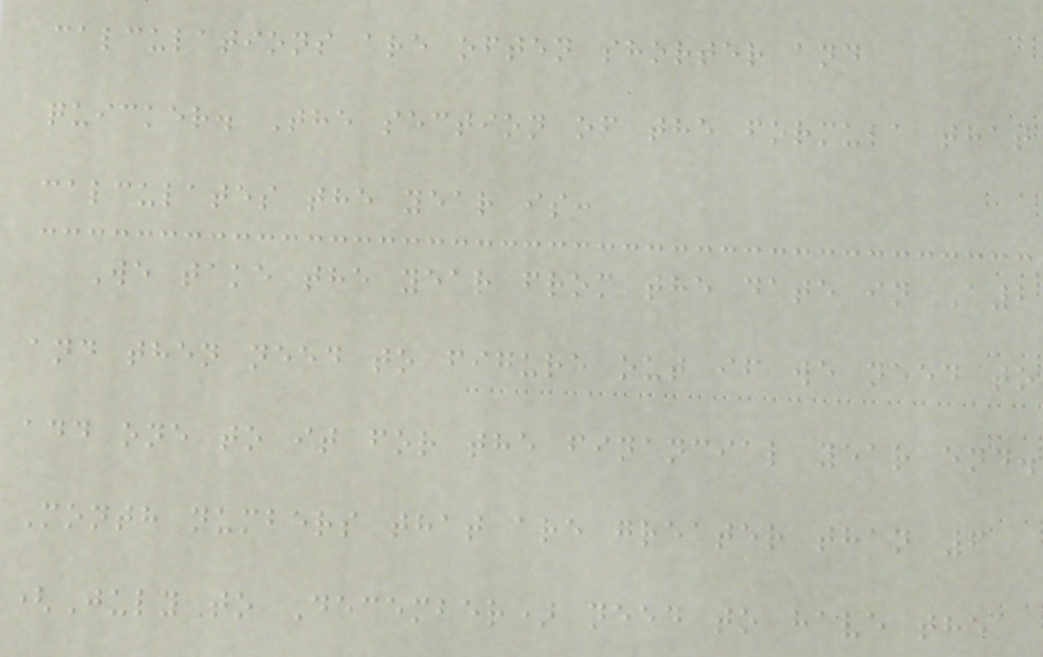calculations are often shorter and
quicker. The section of the formula that
calculates the year is:
We take the year from the date in A2
and then need to figure out if we need to
add one to it for the financial year end.
Month numbers that are greater than 6
(July to December) need to have the
